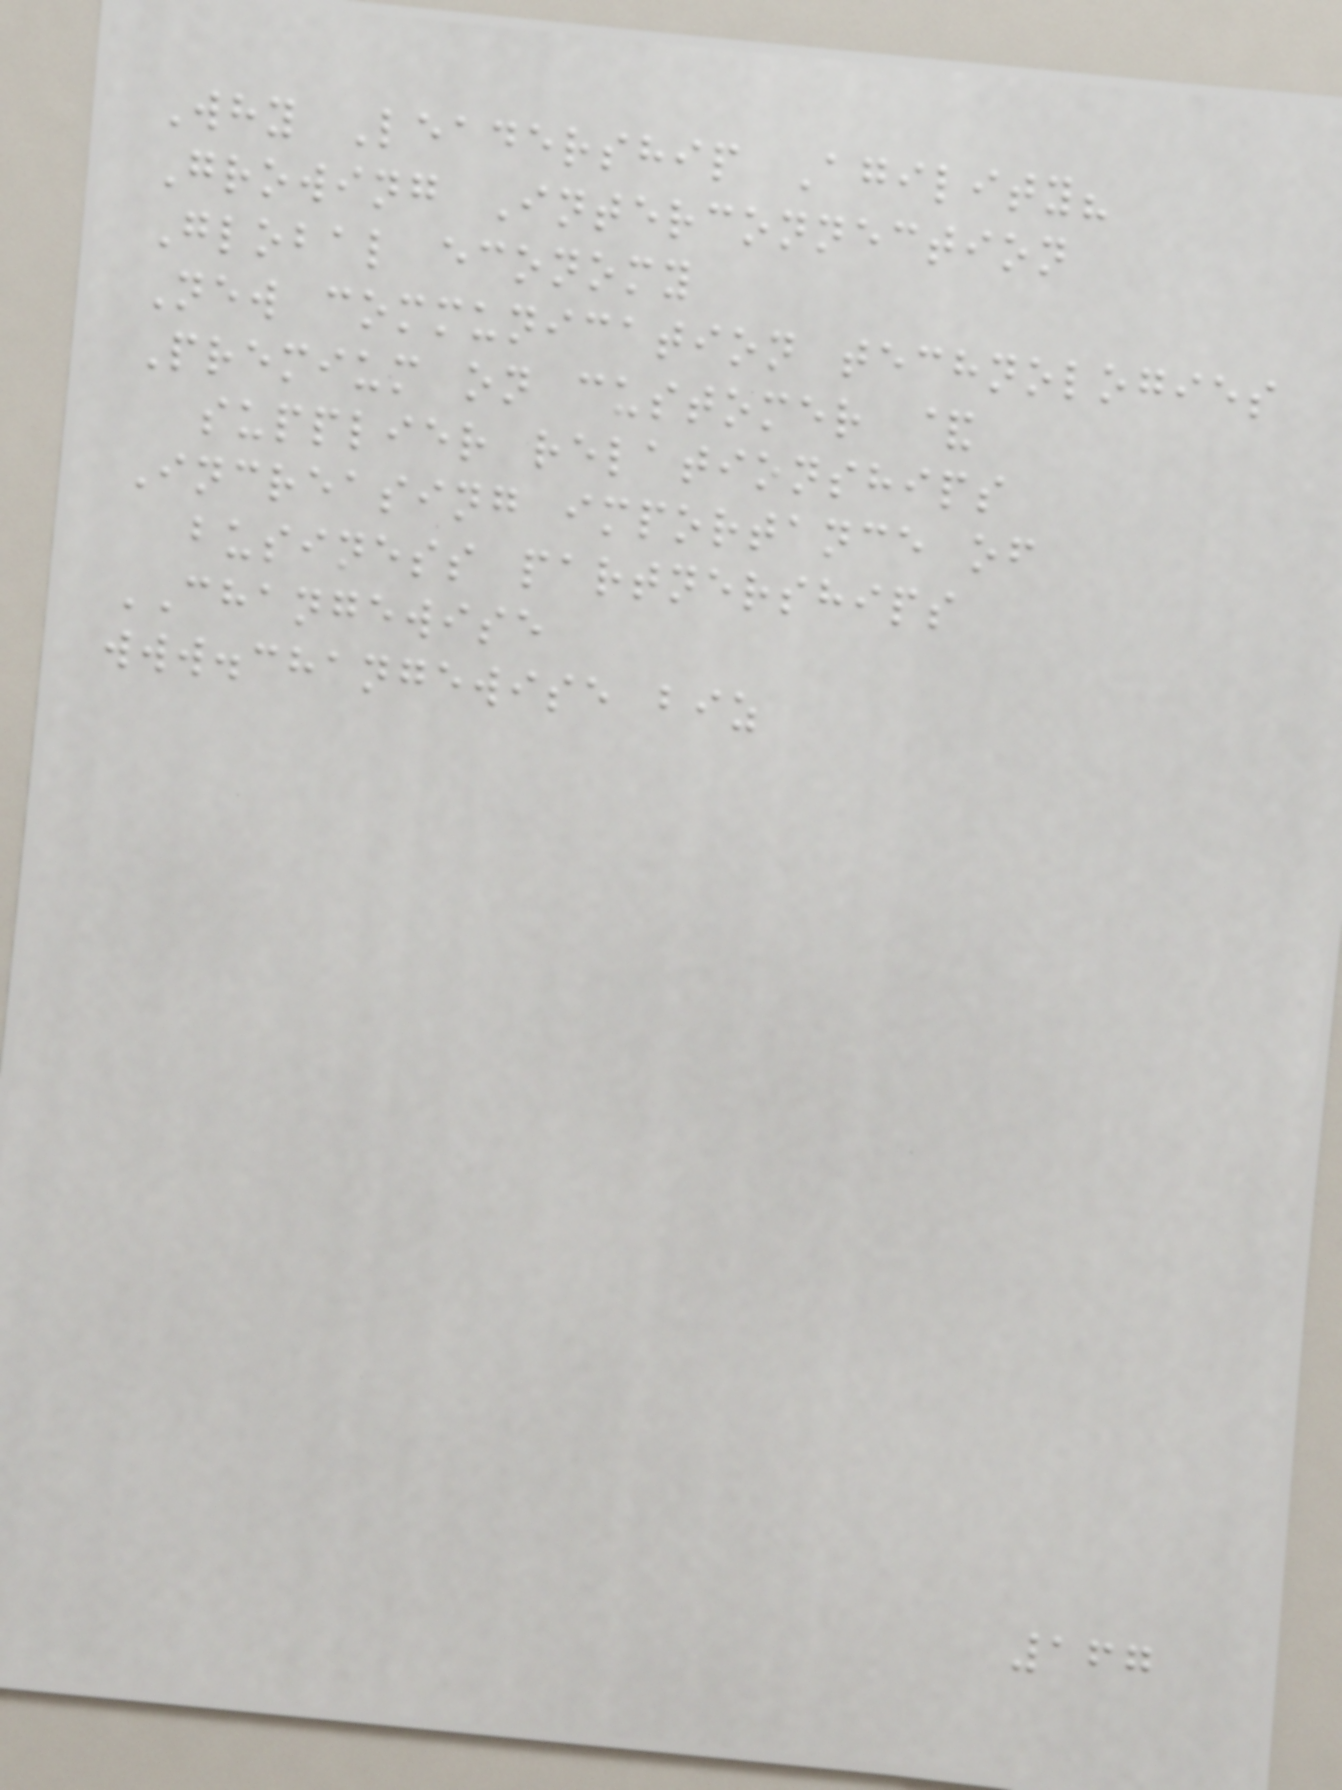Why Leadership Agility?
Growing Interconnection
Global economy
New communication technologies
Premium on customer &
supplier relationships
Increasing importance of
business partnerships
CHANGEWISE
www.changewise biz
167
